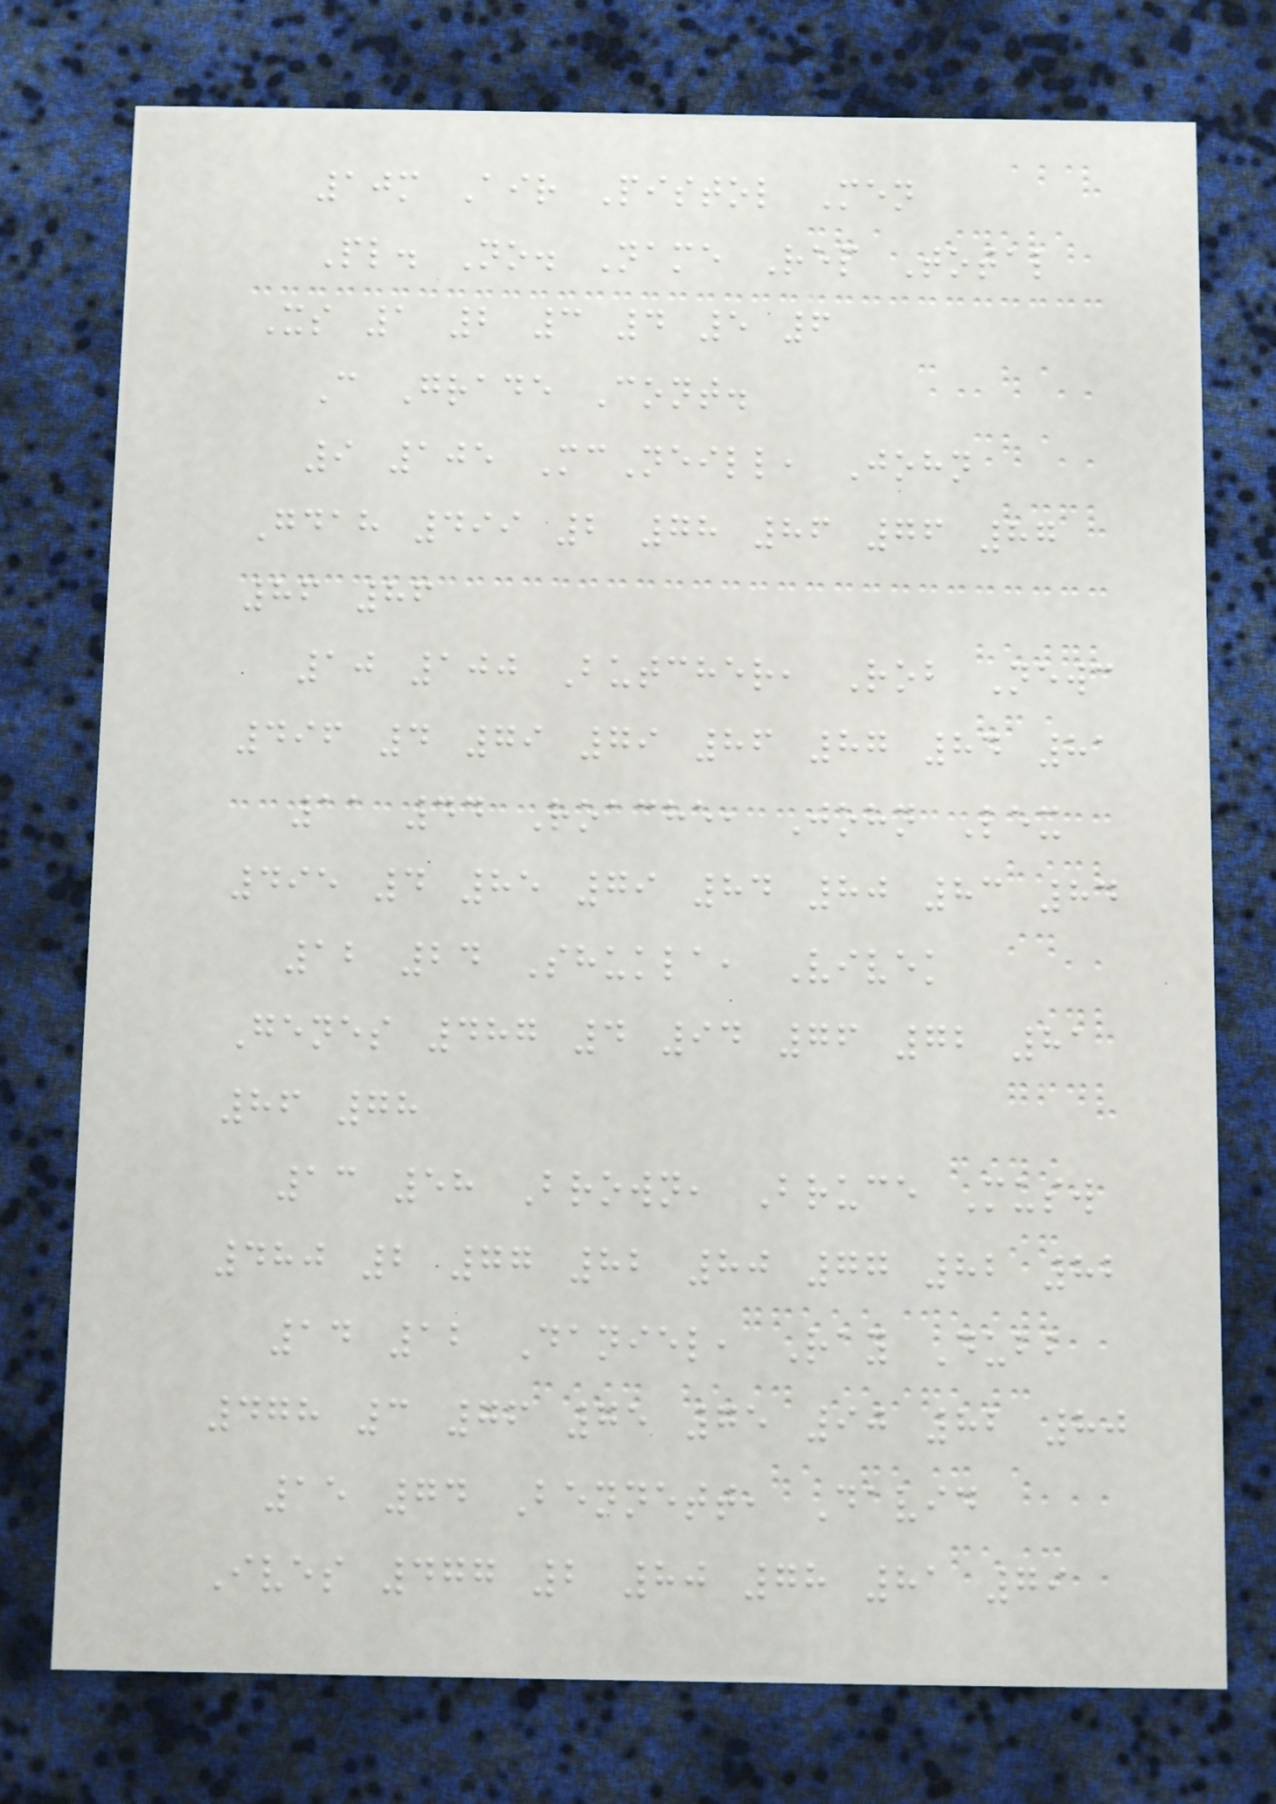10m Air Pistol Men
Pl. No. Name Rep Total
Xs 1 2 3 4 5 6
C Grade Cont.
9 105 McNeill, John
Gdah 499 2 78 86 76 87
86 86
10 100 Butcher, Rob Newc
496 4 79 79 86 87 84 81
11 44 Roache, John Lex
495 4 85 79 84 80 83 84
12 24 Shukla, Vivek
Genes 487 4 94 76 72 81
86 78
13 58 Brown, Bruce Musw
480 2 77 82 80 77 82 82
14 12 Daniel, Ray Dubb
478 3 76 75 75 90 82 80
15 74 Bennett, David
Ives 477 2 80 78 81 79
